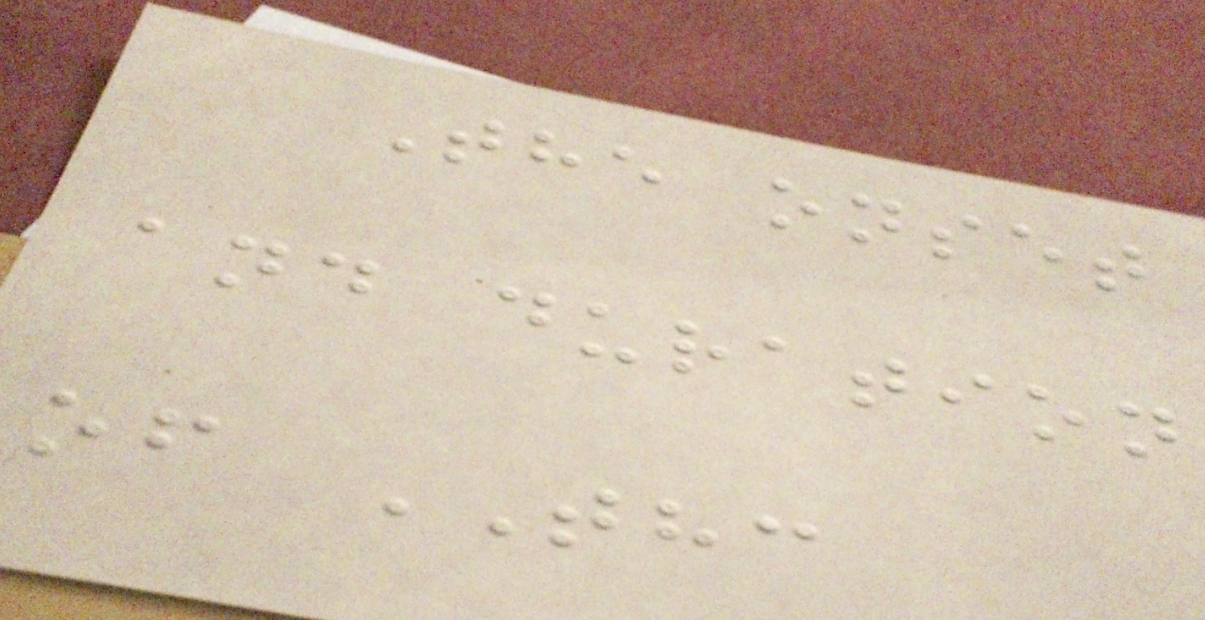The onset
and duration
of THC
